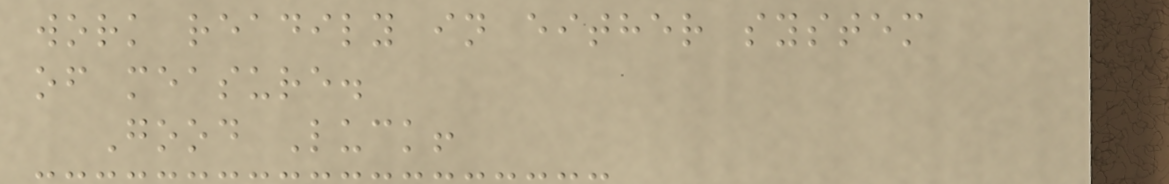work readily in either system
of measure.
Good Luck!
